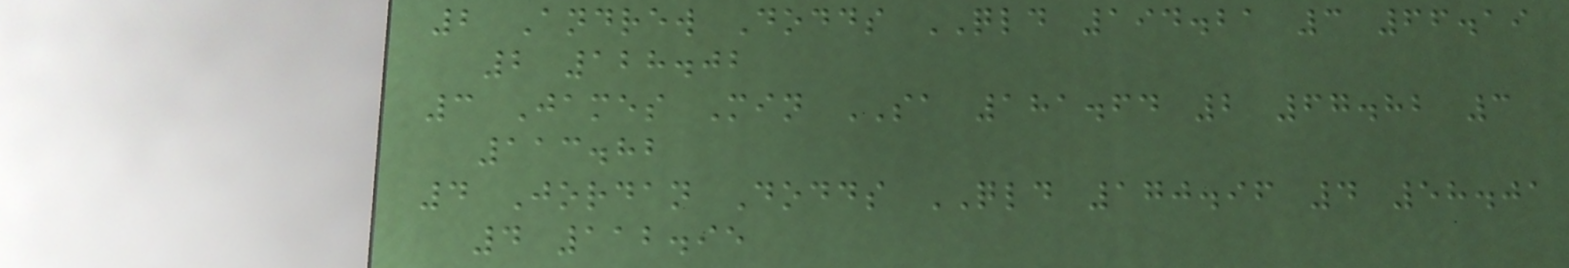2 Andrew Dodds QLD 194.21 3 66.19
2 128.02
3 James Min SA 181.64 2 67.82 3
113.82
4 Jordan Dodds QLD 170.96 4 58.01
4 112.95
